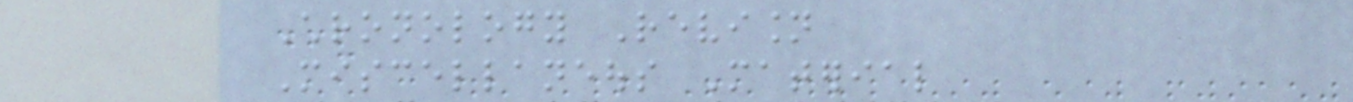Chronology Revision
Miscellaneous Material
